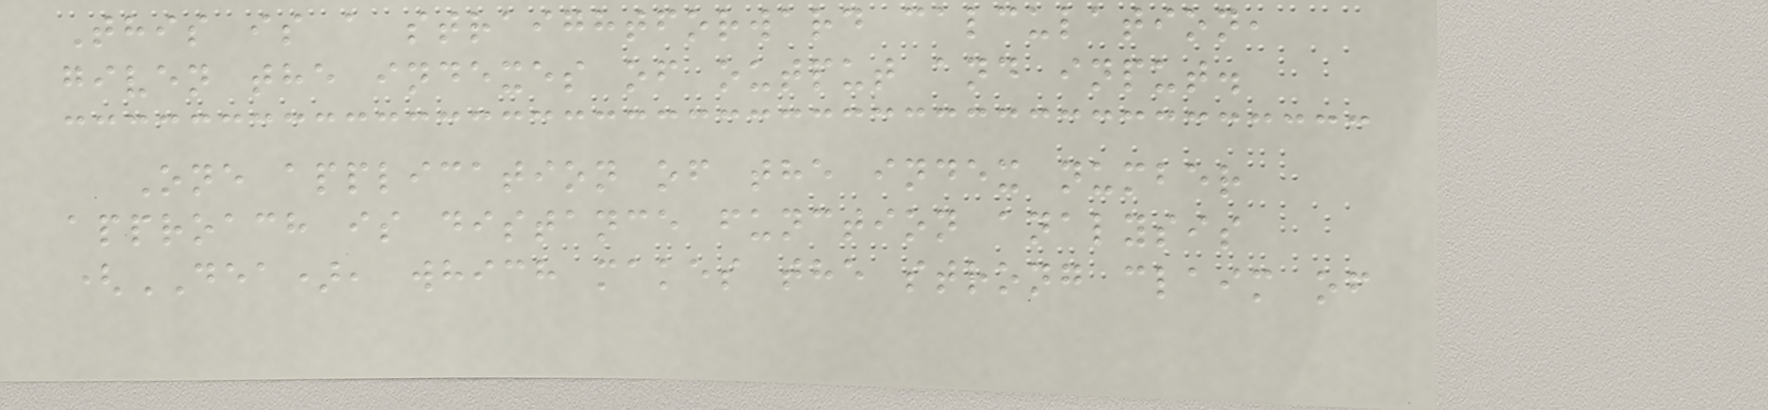This is a straightforward calculation,
given the indexes of output and input.
One application of the index number
approach is distance function analysis
(DEA), which makes the strong claim of
